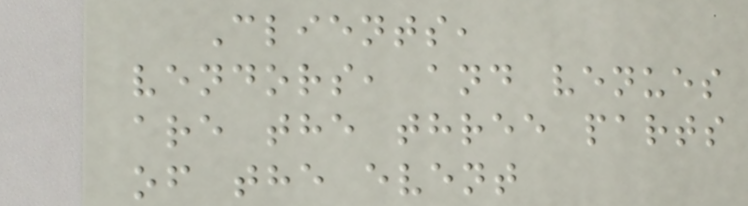Clients,
vendors, and venues
are the three parts
of the event
